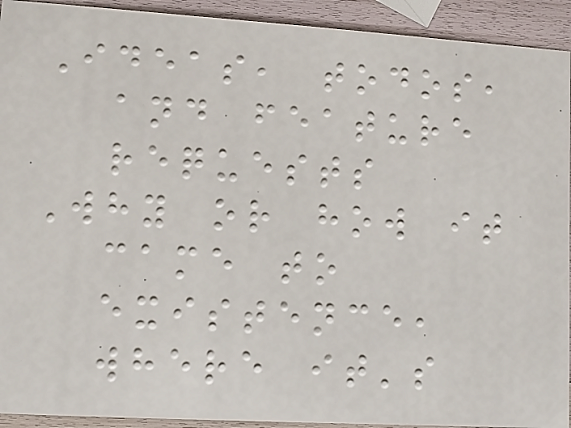Ideas, todos,
and feature
requests
Why or how it
came to
existence,
where it's
